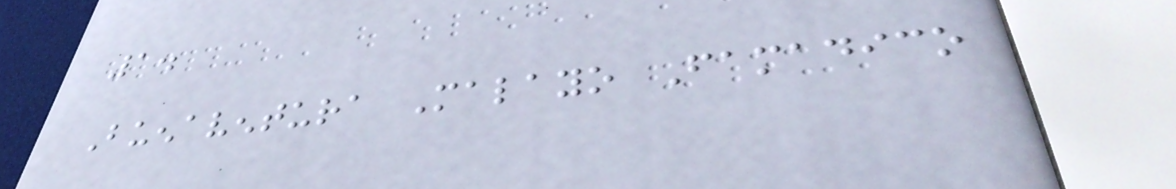1.
Buenaventura Malayo Famadico
